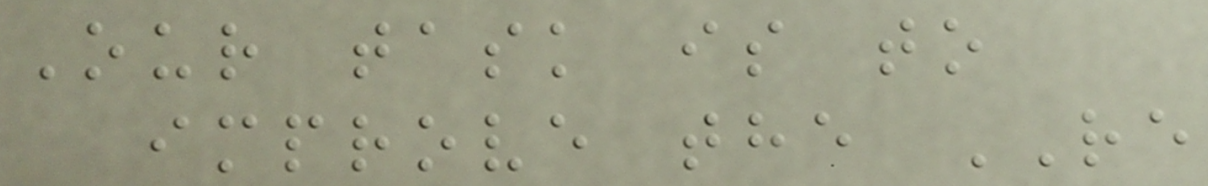Our task is to
improve the RE
